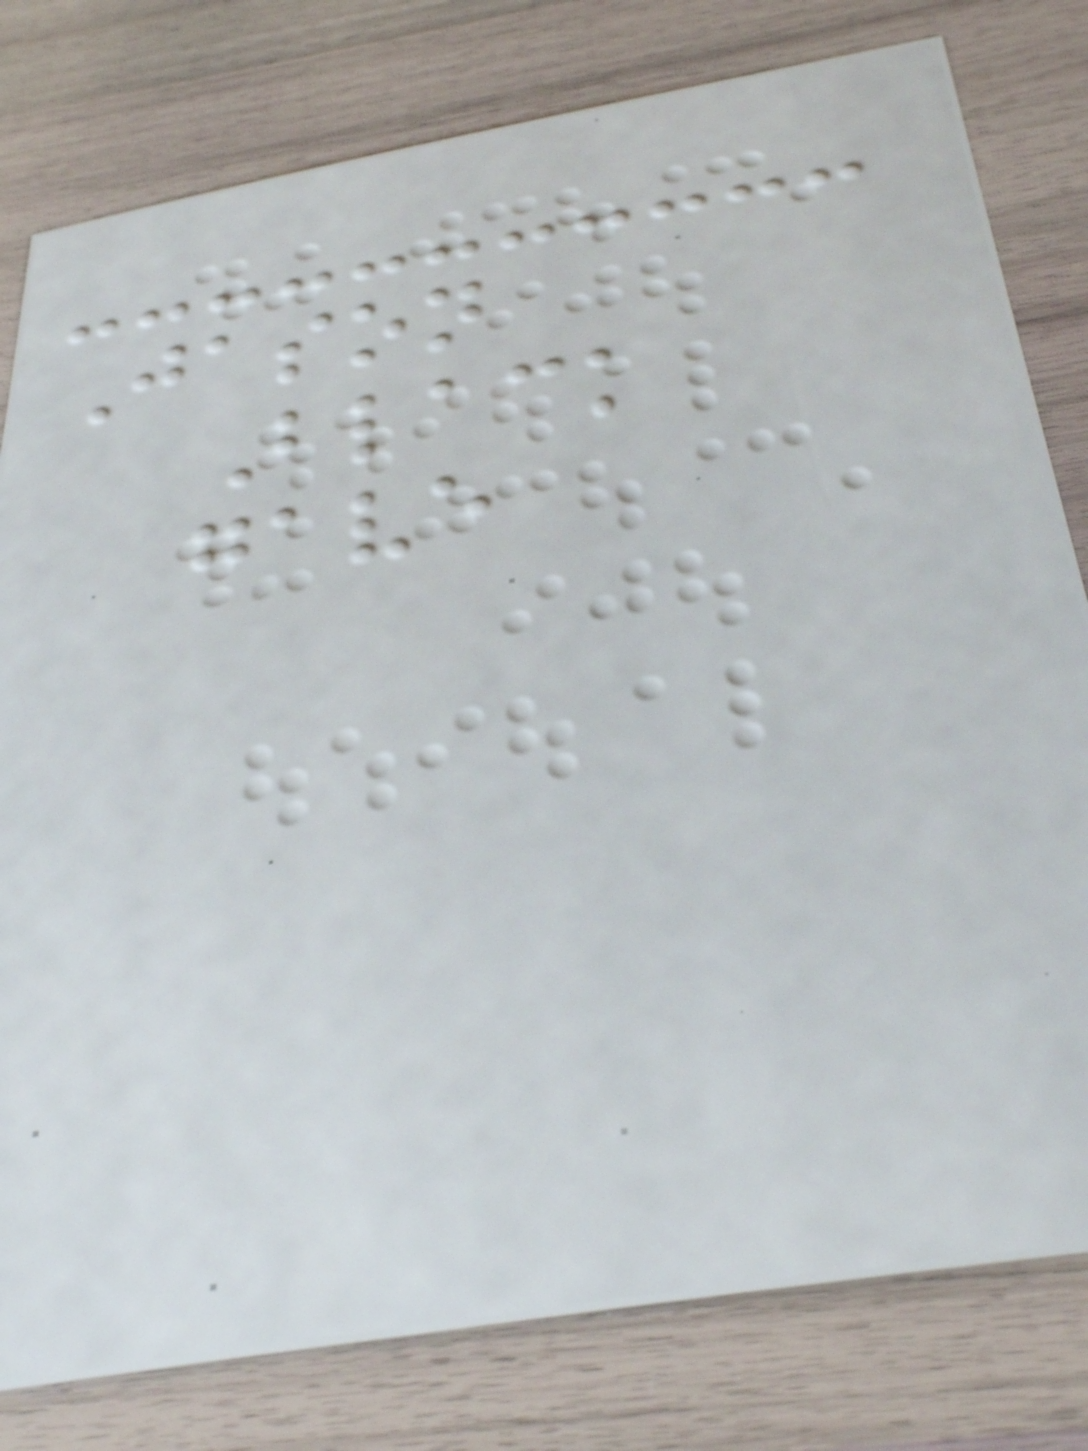Jason
Black
gave
